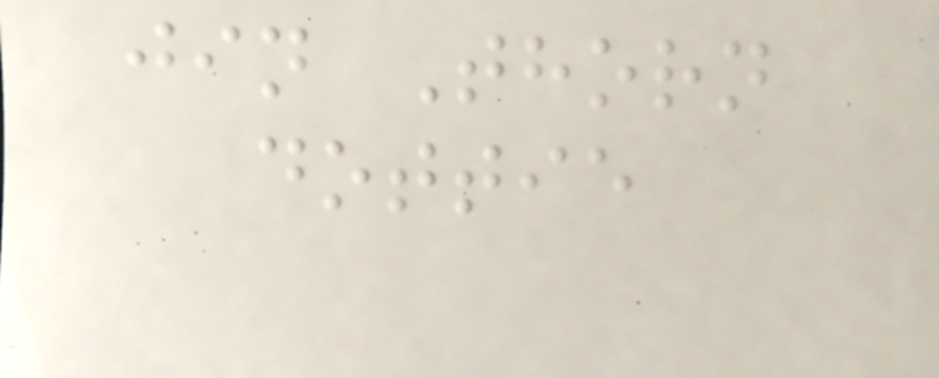jin Thorn
dottie
